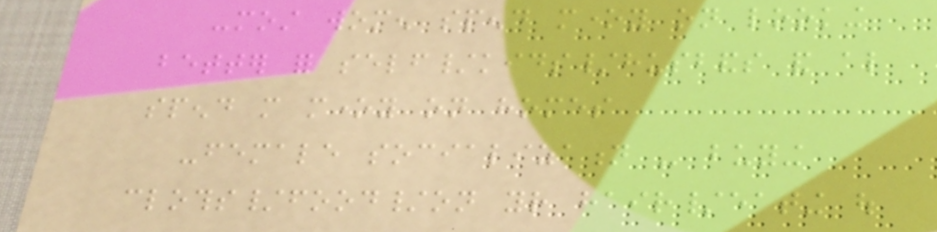-most women spend money on looking
better for self/kids/husbands and also
spend more money on homes
-female socialization - buying
cloths/food/on your hair/eating out
